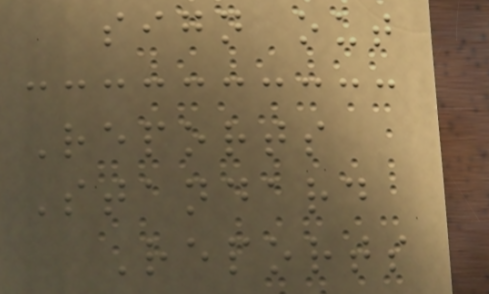sign out
Reports
Standard
Reports
